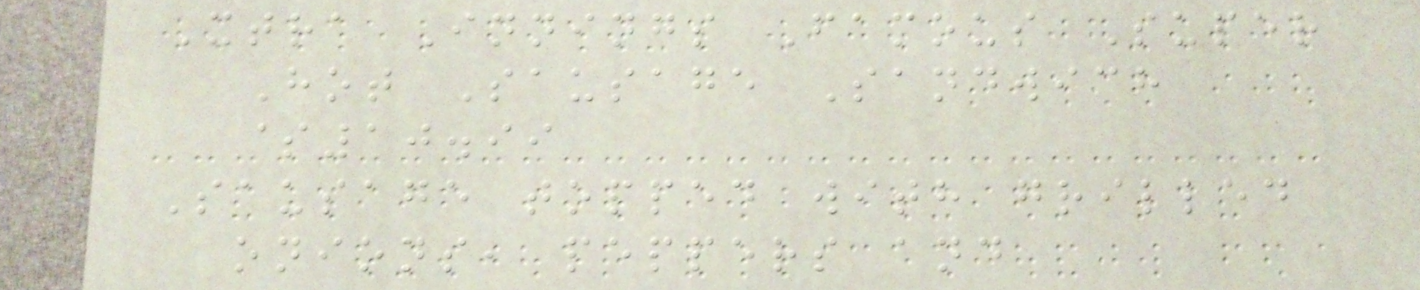Xtra Innings Famous Super
Hot Sausage Sandwich
$10.99
Sausage topped with grilled
onions, peppers and
